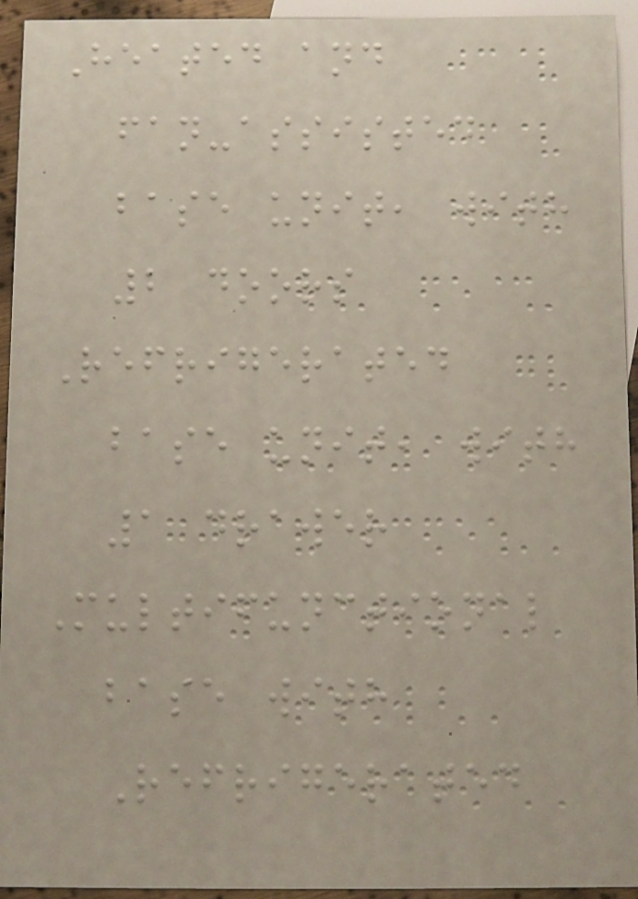Heated and
fan-assisted
base unit, with
2 doors
Refrigerated
base unit, with
1 drawer
Multifunctional
base with
Refrigerated
